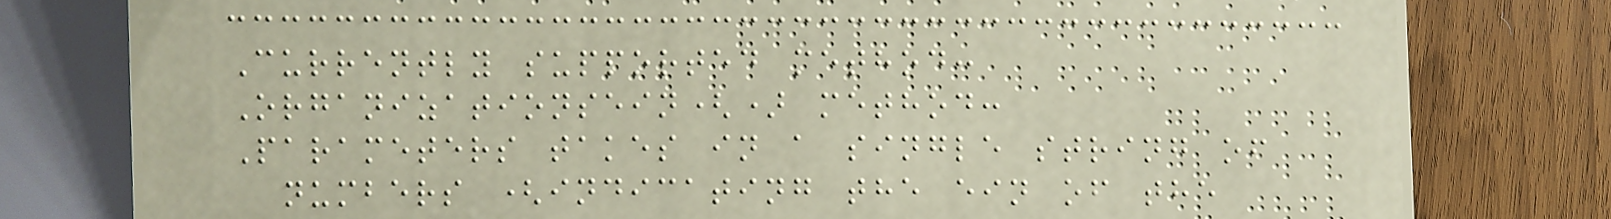Currently supported method:
Organizationsein() method:
Parameters takes in a single string of
numbers (indicating the ein of the
